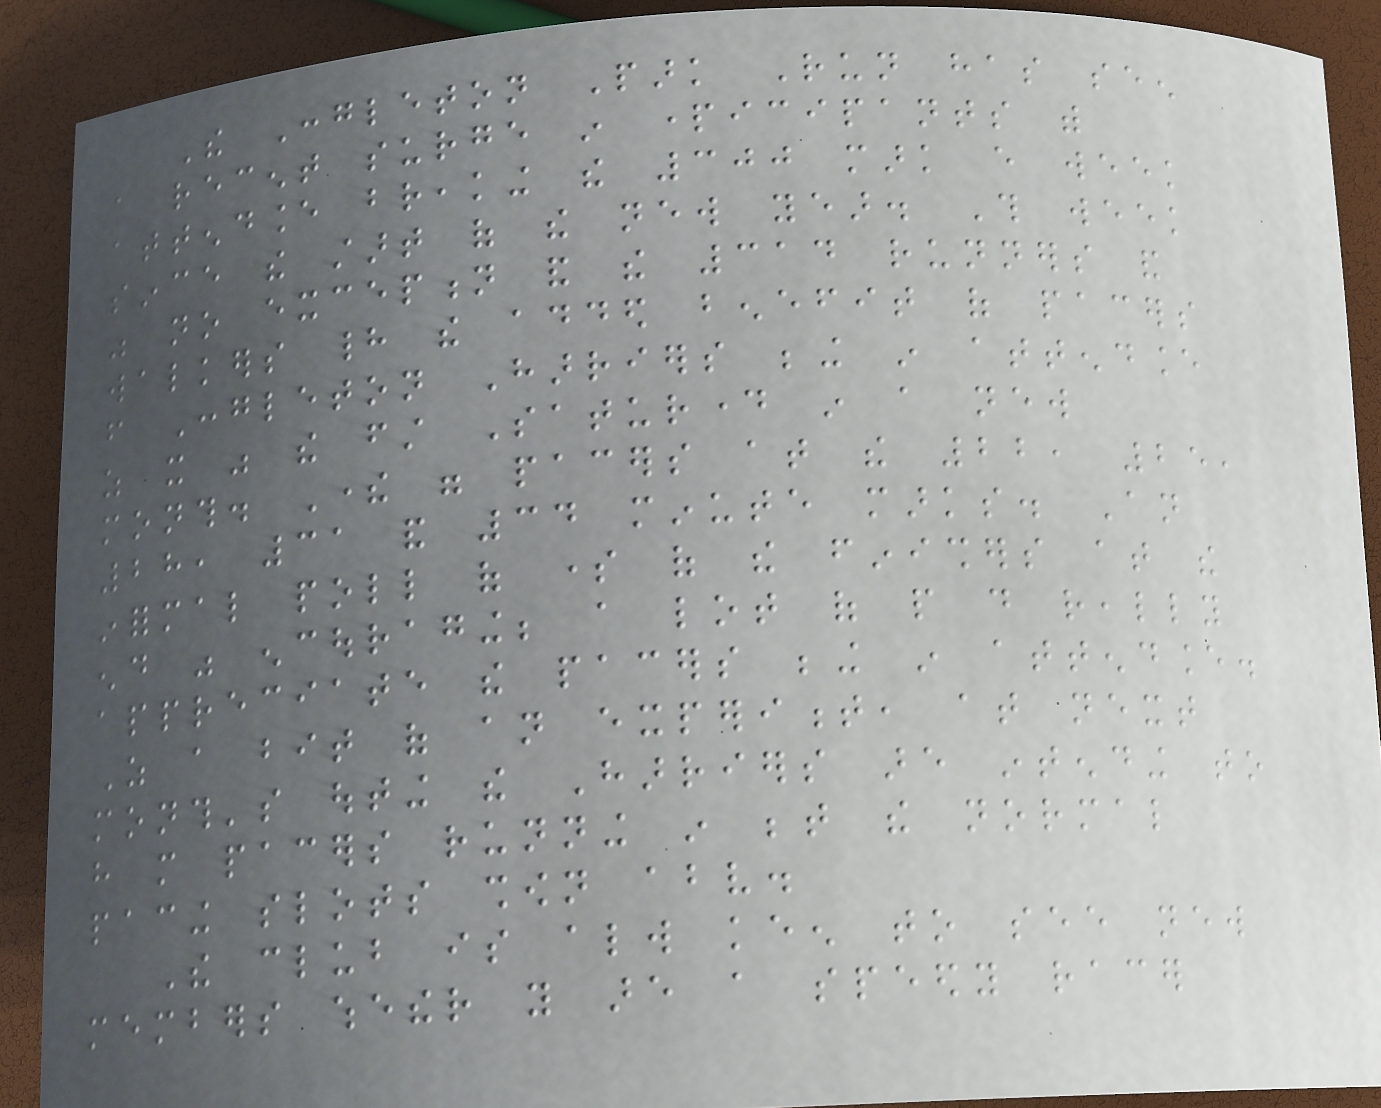The Congleton Park Run has seen
a recent surge in participants with
attendance breaking the 300 mark every week
since the start of the new year. This week
was no exception and the 314 runners and
walkers had the added benefit of pacers
from Congleton Harriers being in attendance
as it was the first Saturday in a new
month. There were pacers at the 22, 25,
28, 31 and 34 minute marks. An
informal poll of some of the finishers at the
end was encouraging; a lot of people do really
appreciate the pacers being in attendance.
As a bit of an experiment, at next
month's outing the Harriers are intending to
have more pacers running in between the normal
pacing slots shown above.
The club is always keen to see new
members whether you are a speedy racer
